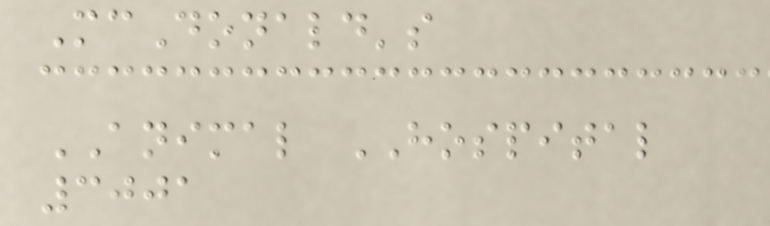McDonald's
ANIMAL HOSPITAL
3001
